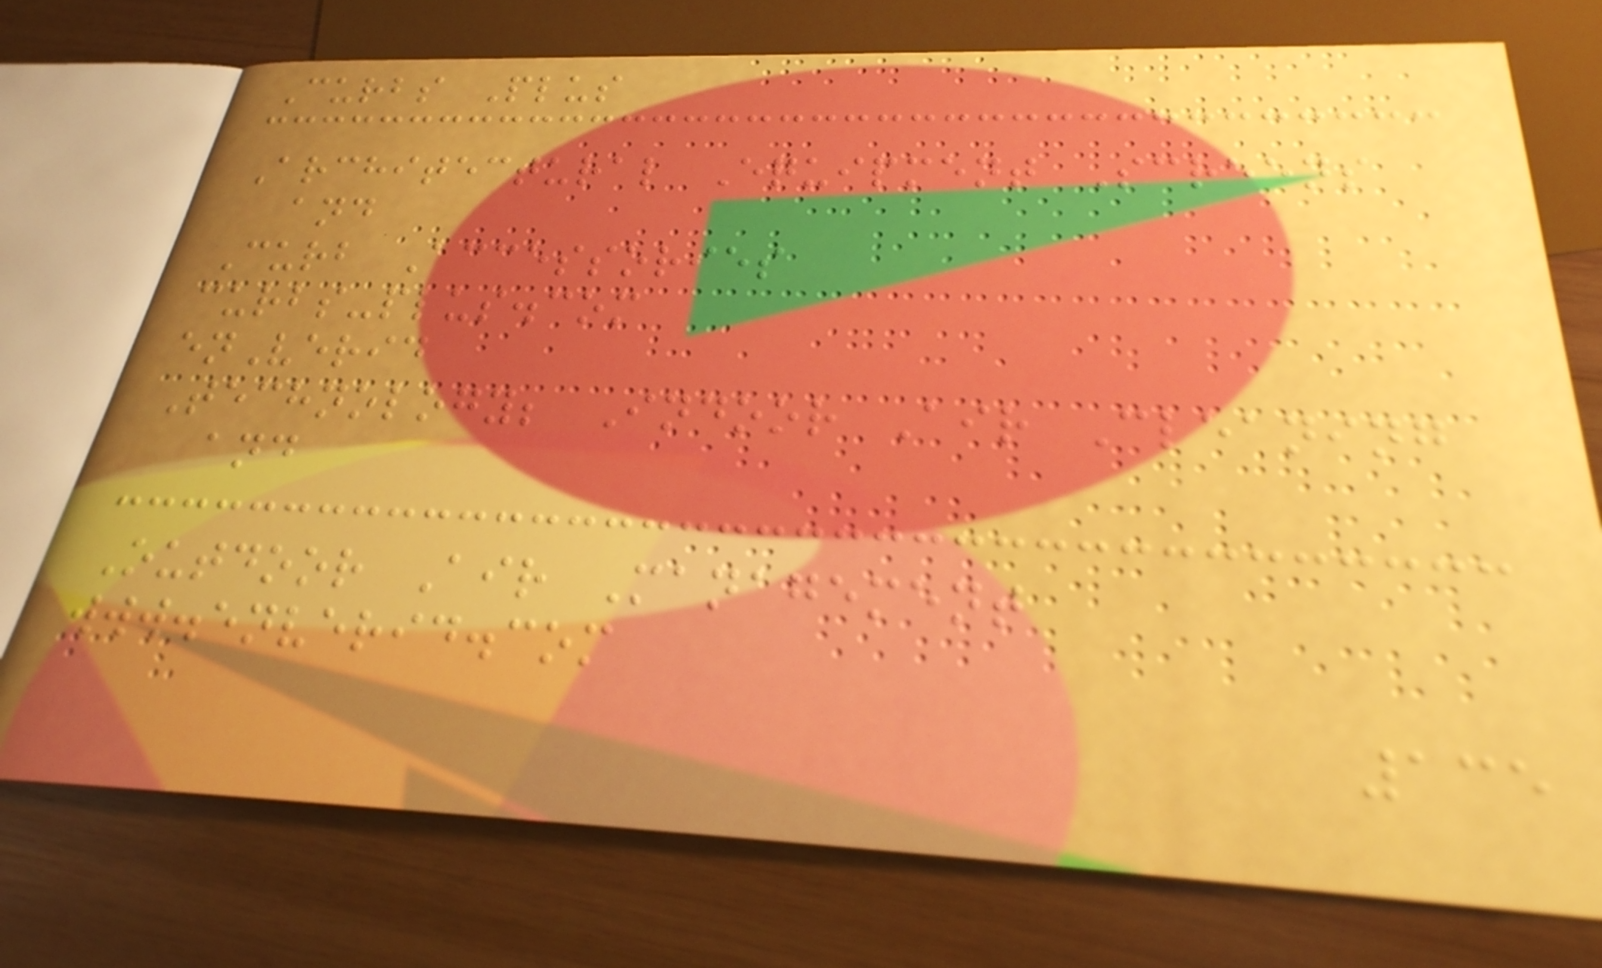Curbs Plus
Architectural Equipment Screens
and
Curb Accessories
curbs-plus.com
enVerid
Technology; Indoor Air Cleaning
and
Outdoor Air Management
www.enverid.com
135
